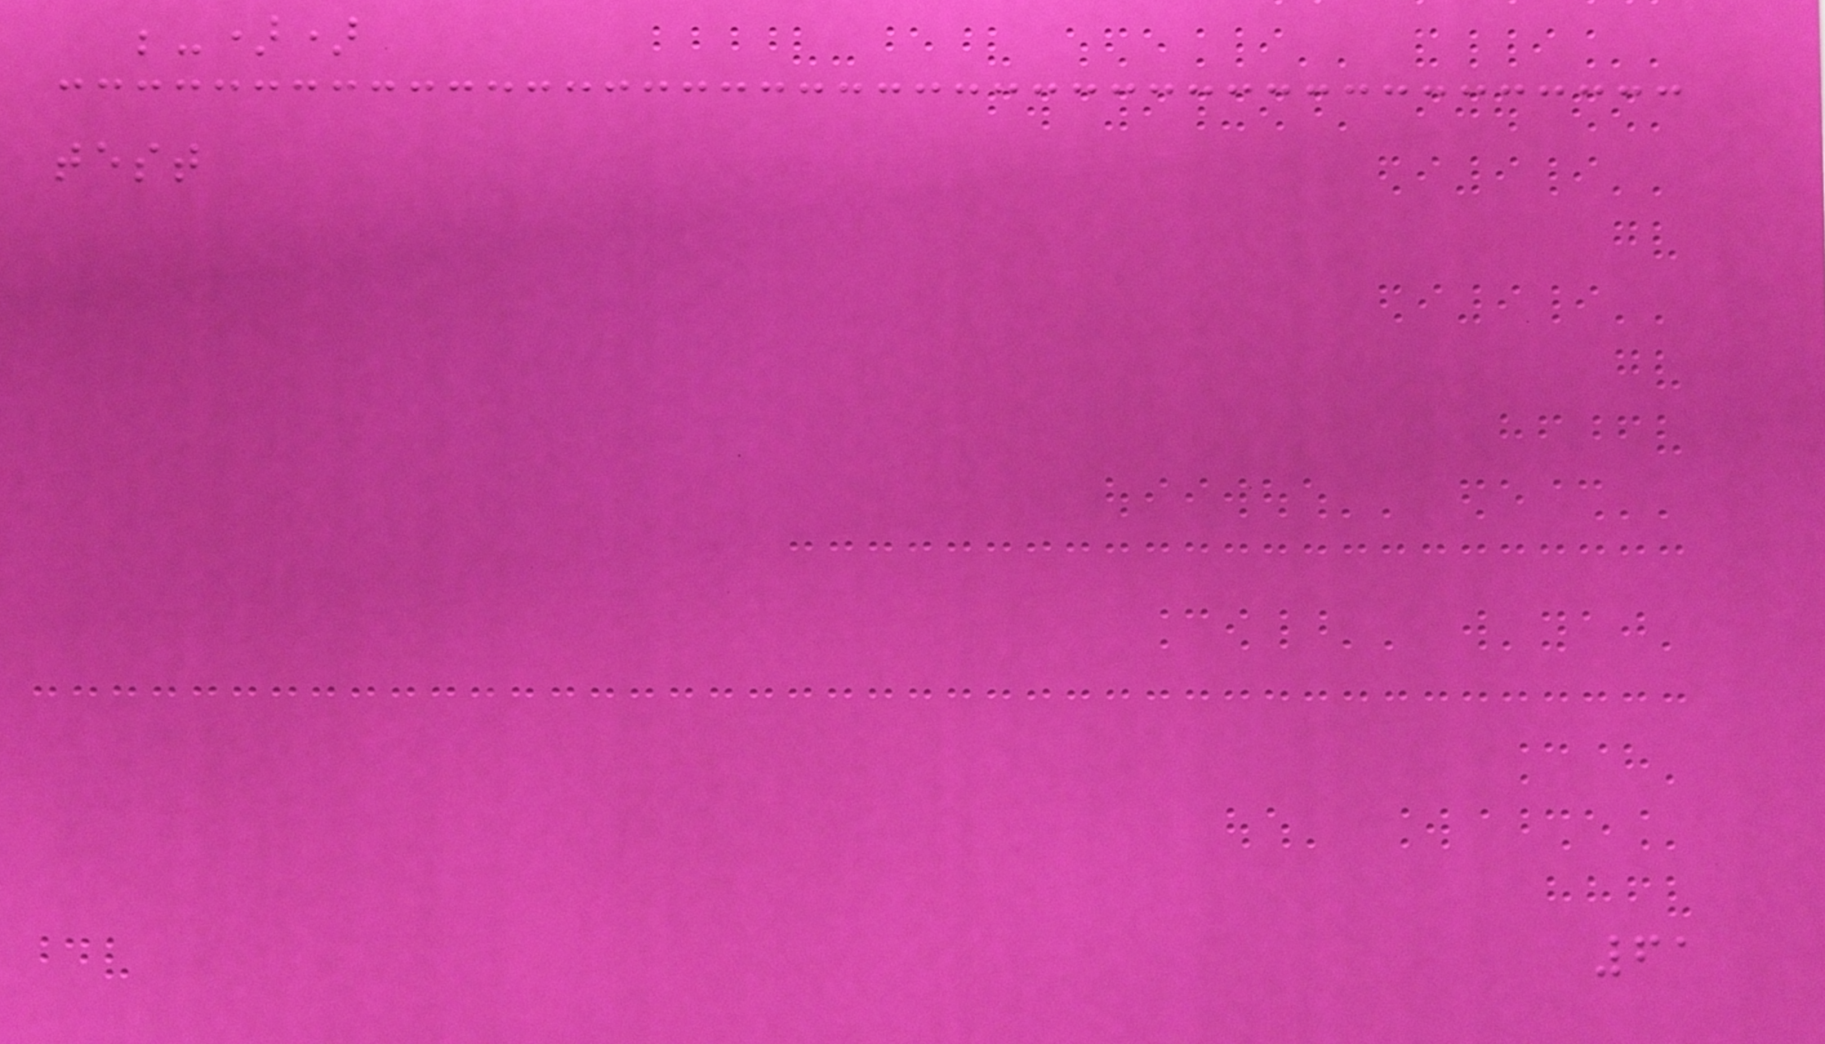;-))
test
61
